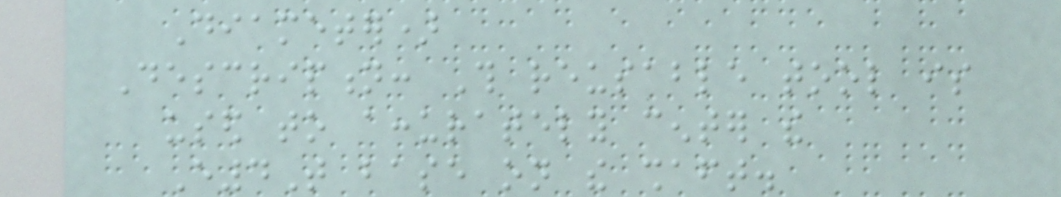Diameter)
Description: This reusable tool is
used to accurately center the
E4T base on the shaft.
